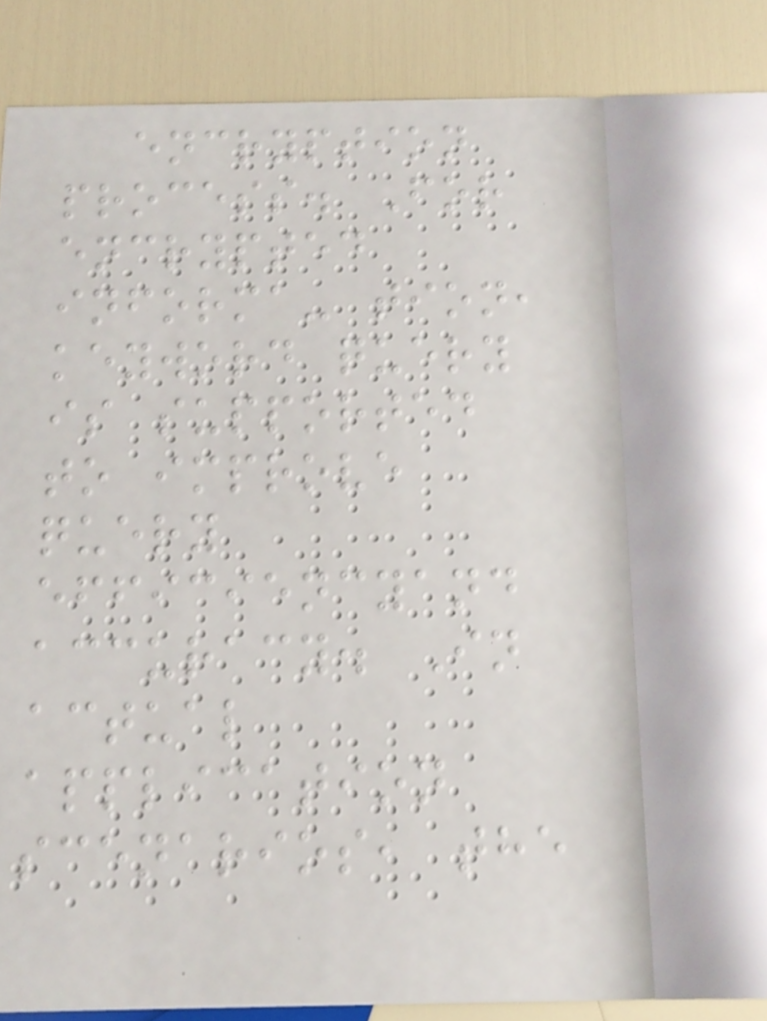encryption
process. For
encrypted
informa- tion,
keyword query
is supported
to improve
query
efficiencyand
accuracy. In
actual
application
scenarios, the
